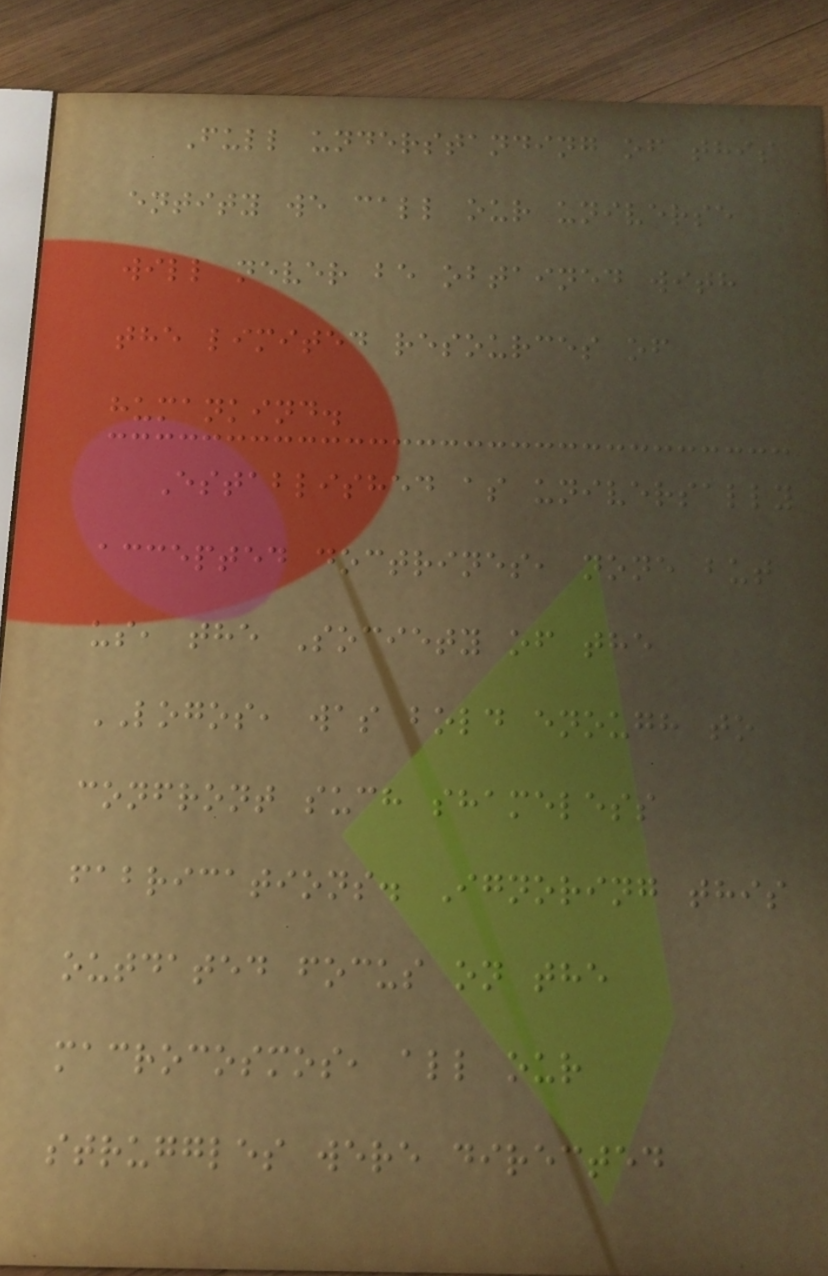Full understanding of this
entity we call our universe
will never be obtained with
the limited resources of
humankind.
Established as universally
accepted doctrines, none but
us, the Society of the
LOGOS, was bold enough to
confront such shameless
fabrications. Ignoring this
outdated focus on the
macrocosmos, all our
struggles were directed
